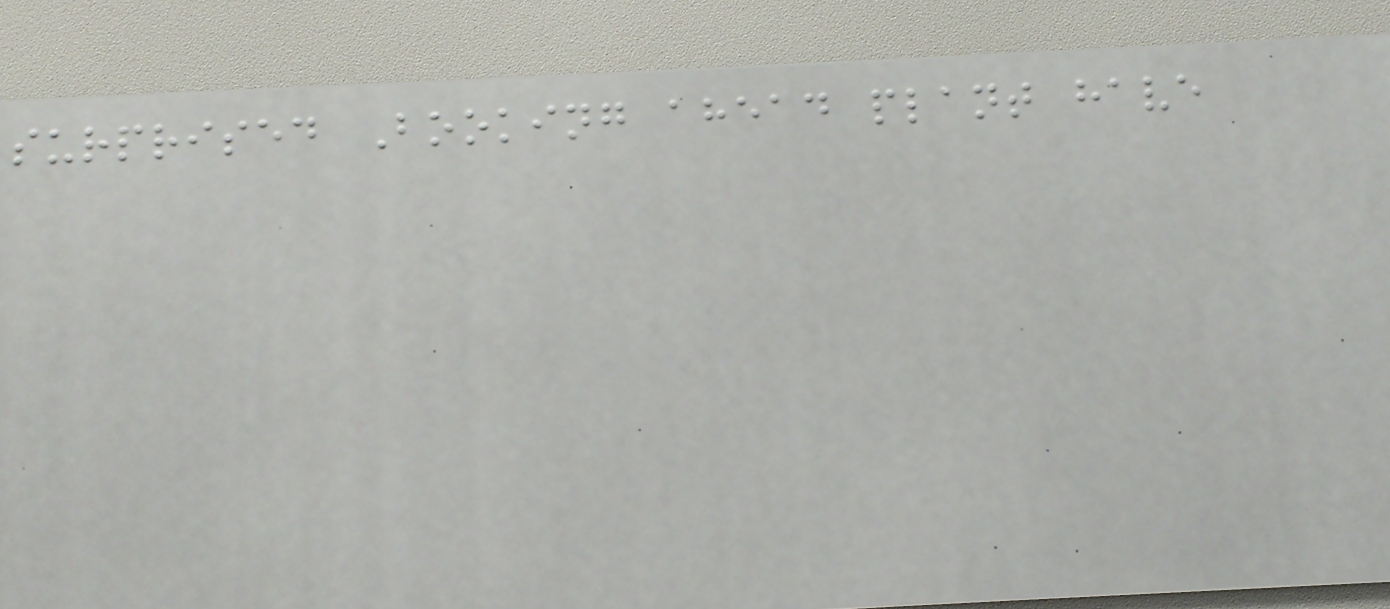surprised Booking ahead plant have
